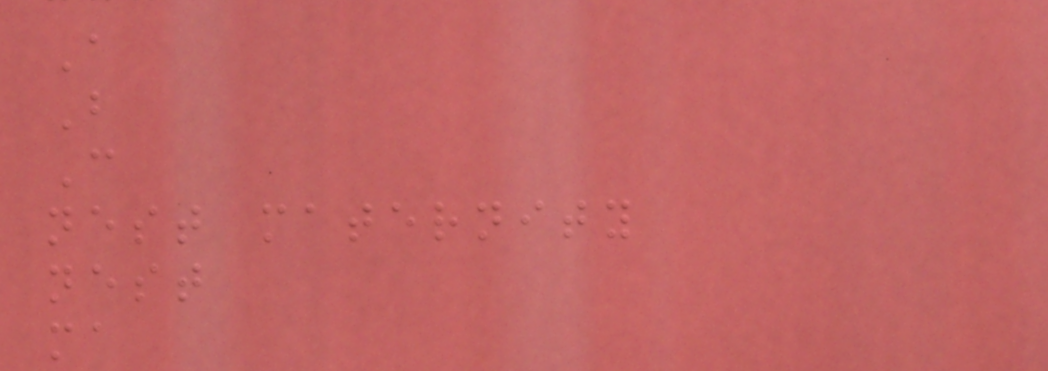A
B
C
nest maternity
nest
ma
